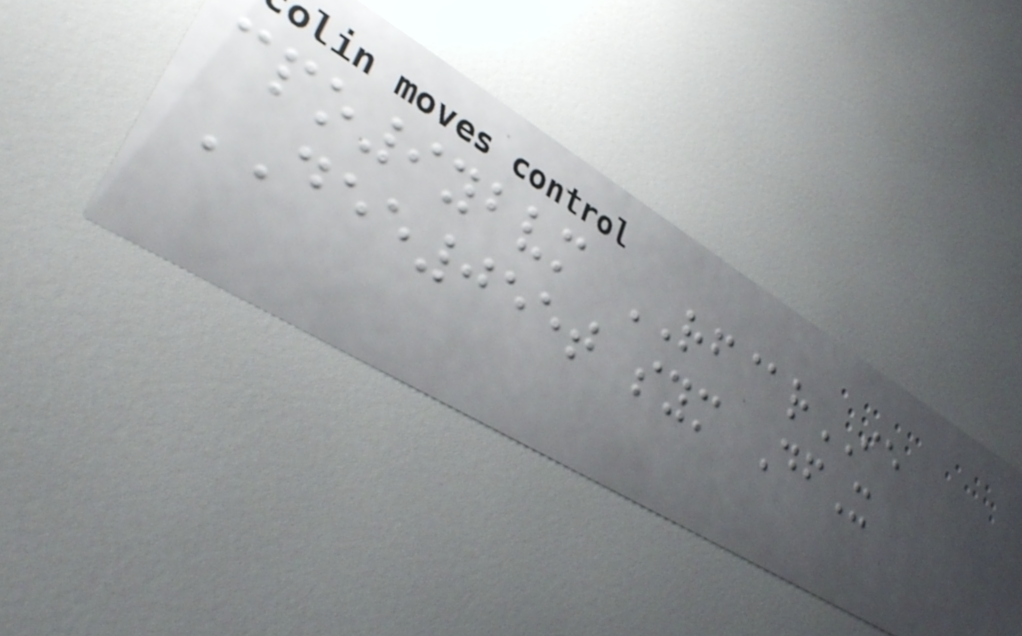cpo9ybvm RF@rIE
DEE055t sym DfX
